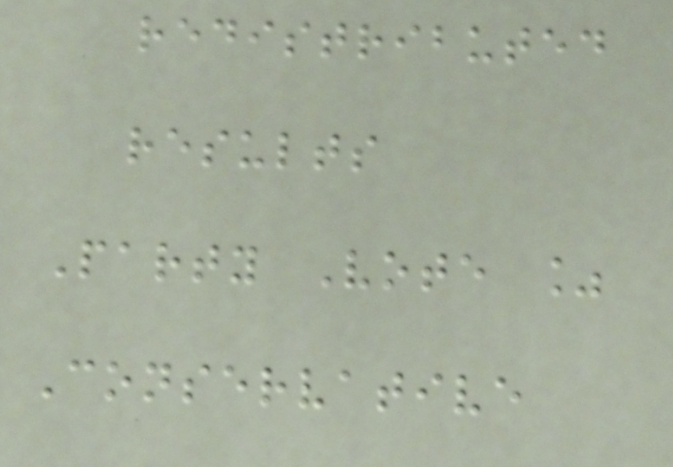redistributed
results
Party Vote %
Conservative
